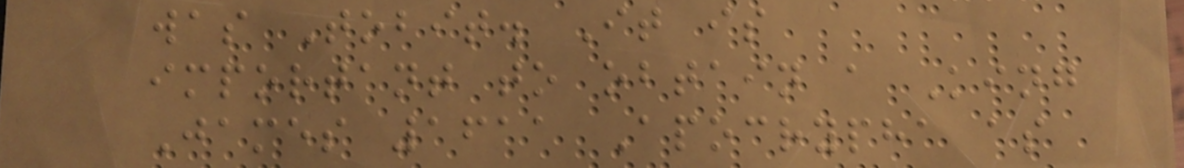was Tobit. It is
important to obtain a King
James 1611 Apocrypha as
